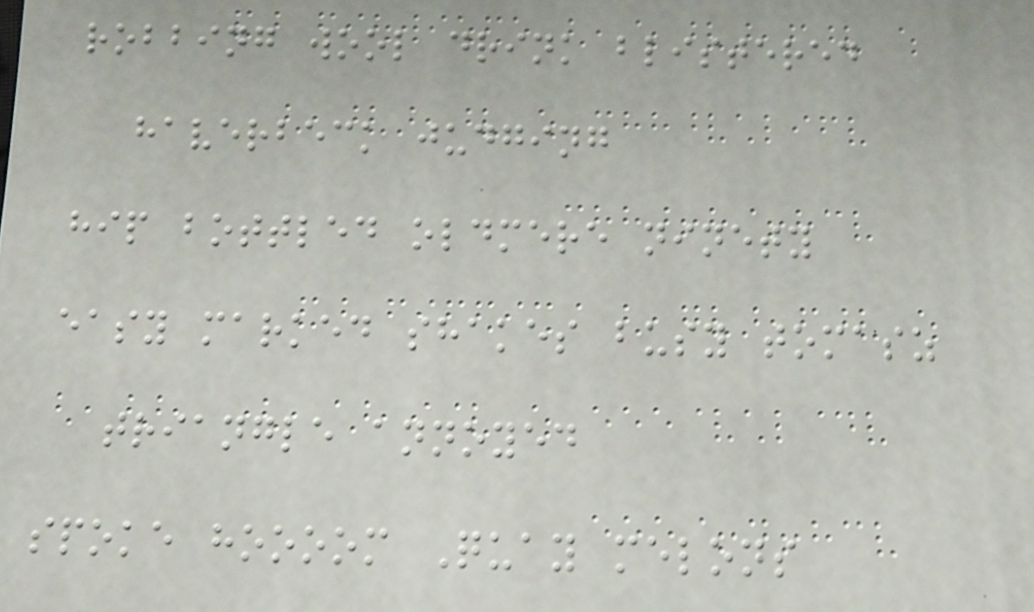robbing wool drink blistered
haverbeck judging
hip bottled oldmere ninety
easy marked shakes busy tomasz
triangle annoyed
spoke hoooom Quay melons
